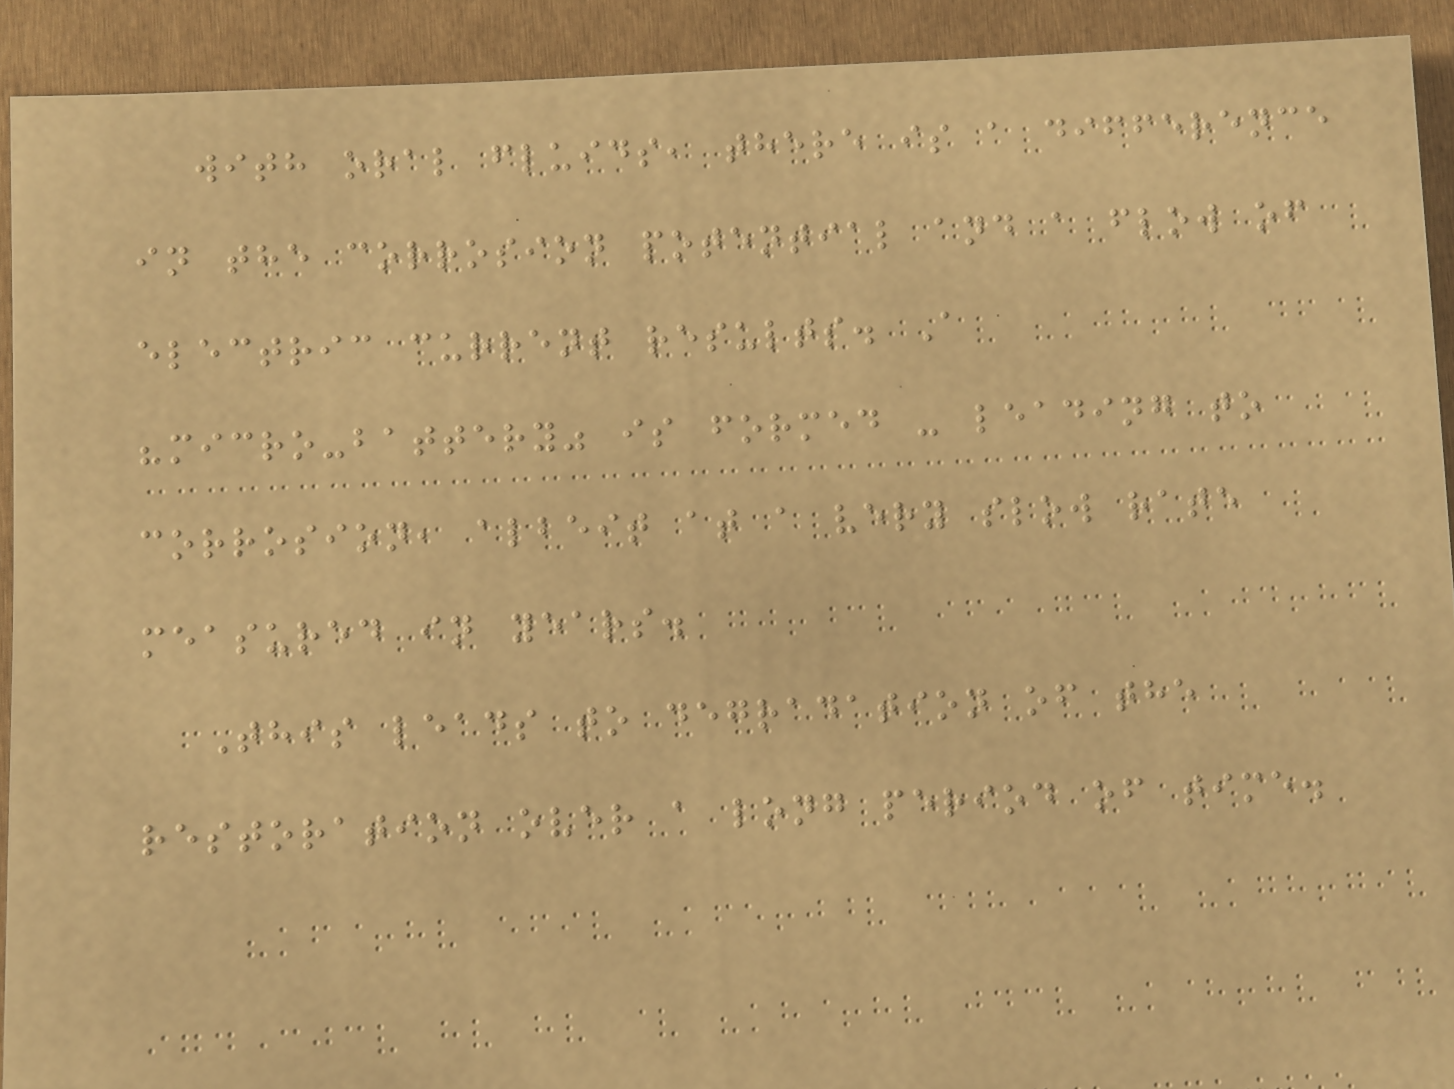with oral fluids, there is a difference
in the corrosion potential and a flow of
electric current results. A
"micro-battery" is formed - leading to
corrosion, albeit at a very slow rate
measured in years.
This leads to degradation of the
restoration over a long period of time.
